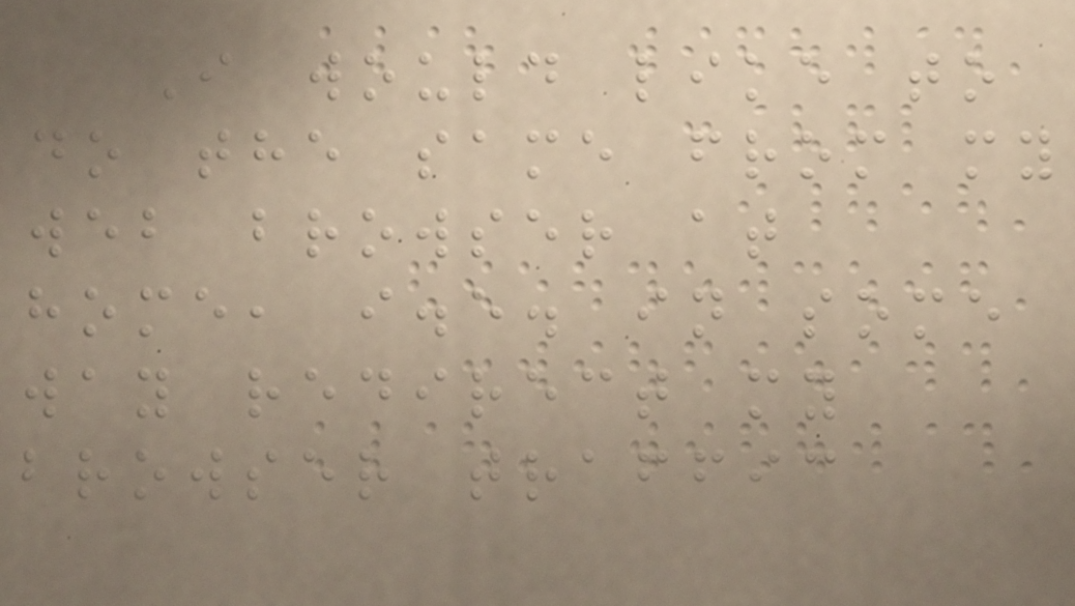I would like to
do the same from my
web browser at
home, i.e. in some
way redirect my
browser traffic
